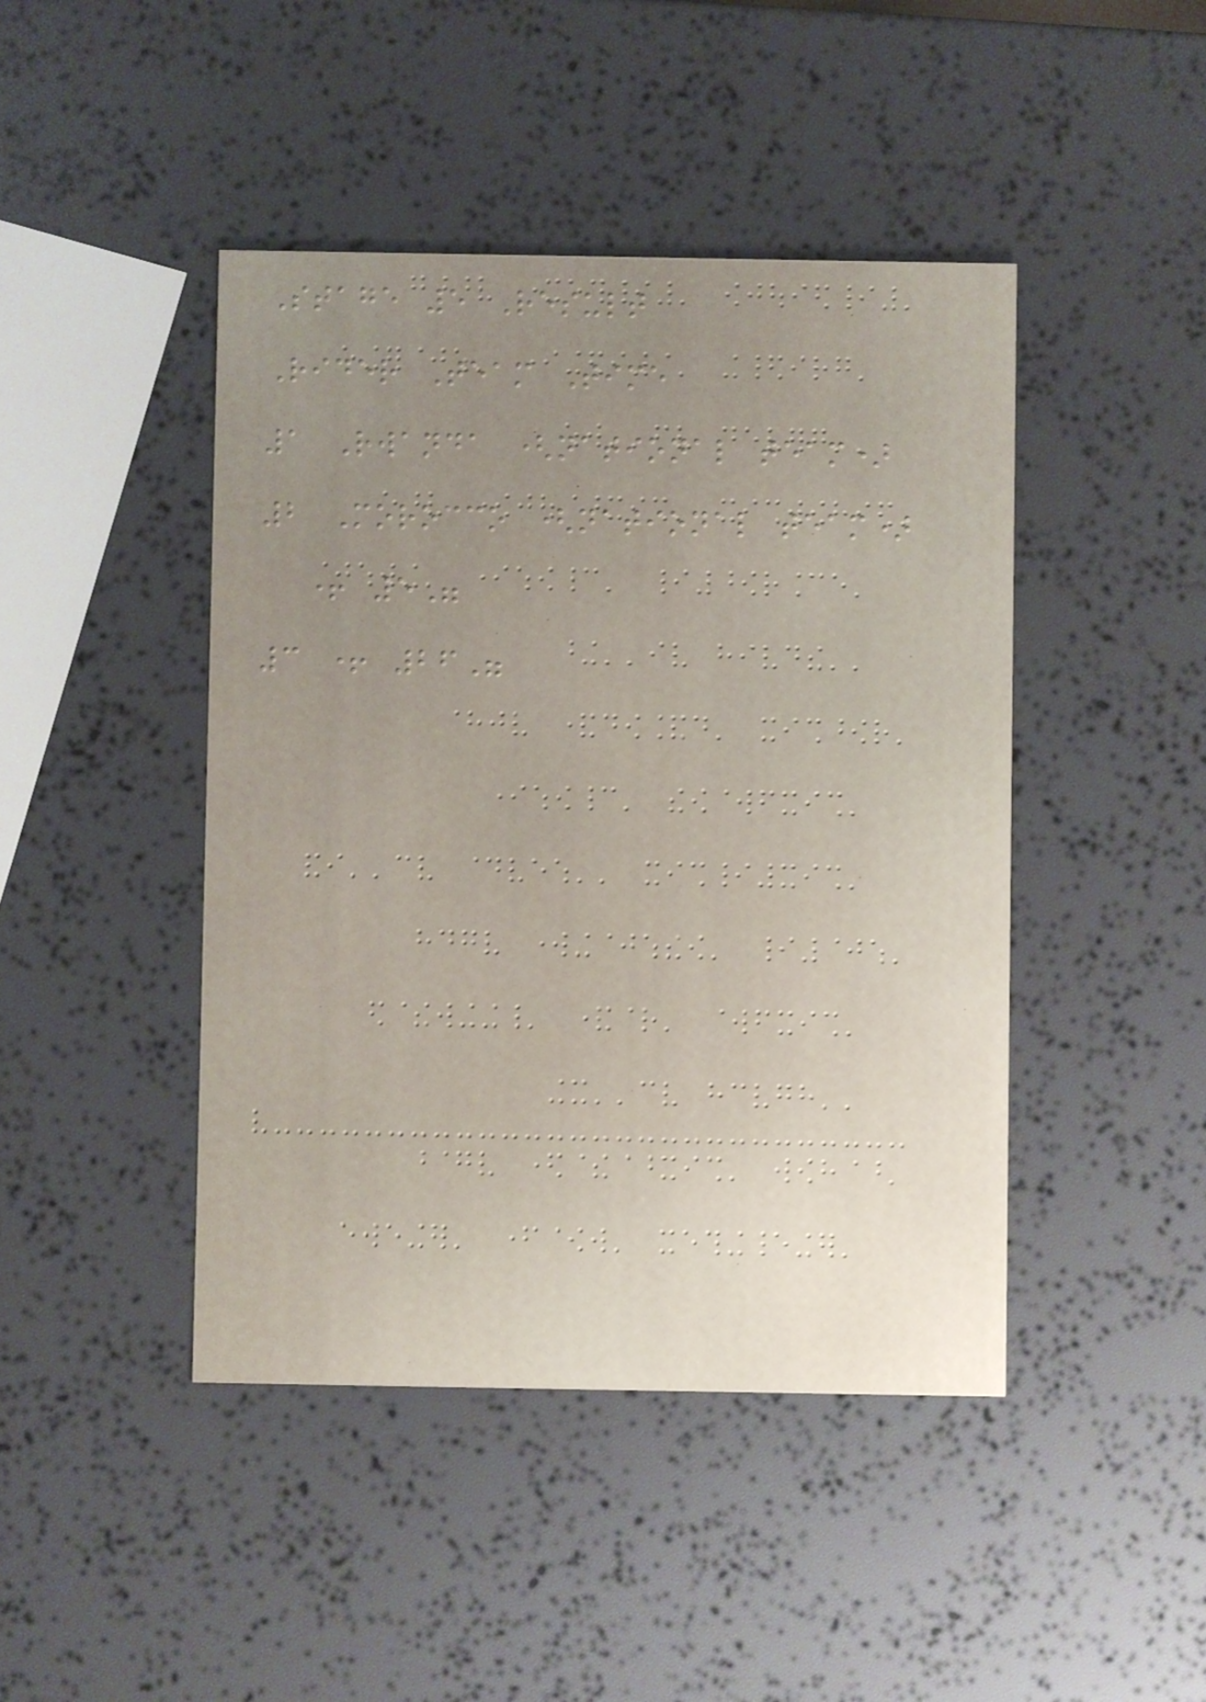Stage 5 Result
Rider Team Time
1 Rwanda (national team)
2 Morocco (national team)
+ 5"
3 + 26"
